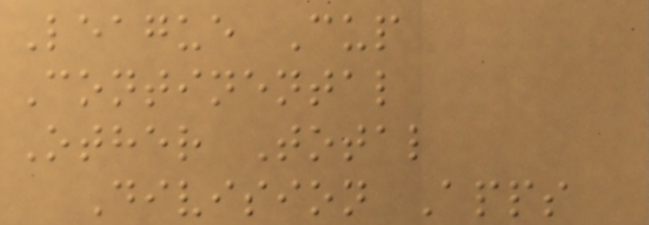League Cup
Continental
Other Total
Division Apps
